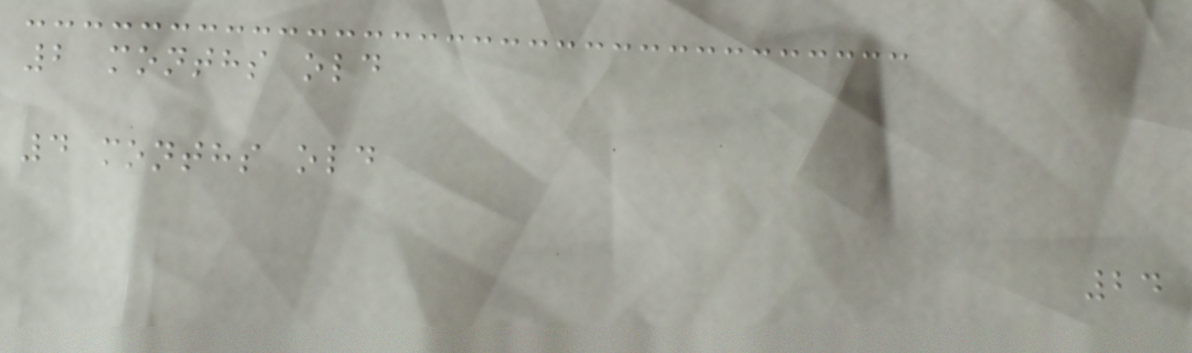2 months old
4 months old
24
